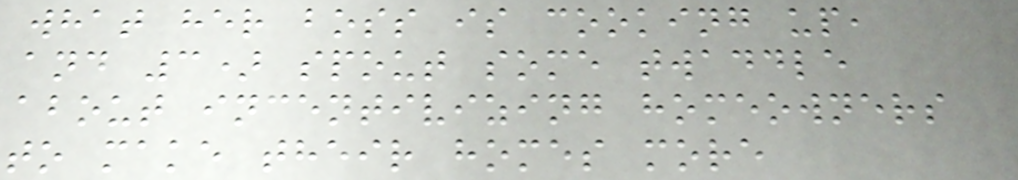what her boss is cooking up,
and 3) spout some twaddle
about incentivizing homeowners
to make their homes more
